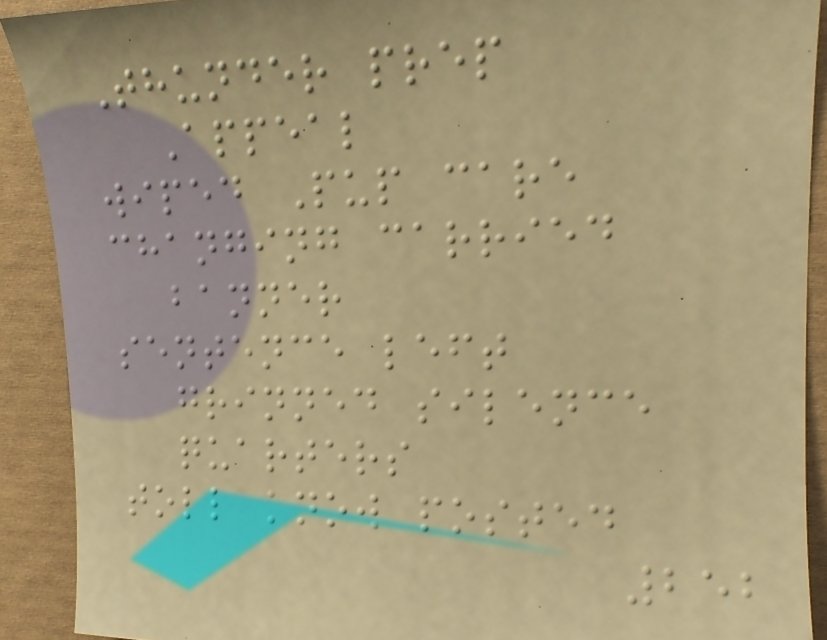Thunder prep
Appeal
wiped Pup care
changing carried
banner
sentence left
grinned silence
quarters
toll know posted
252
